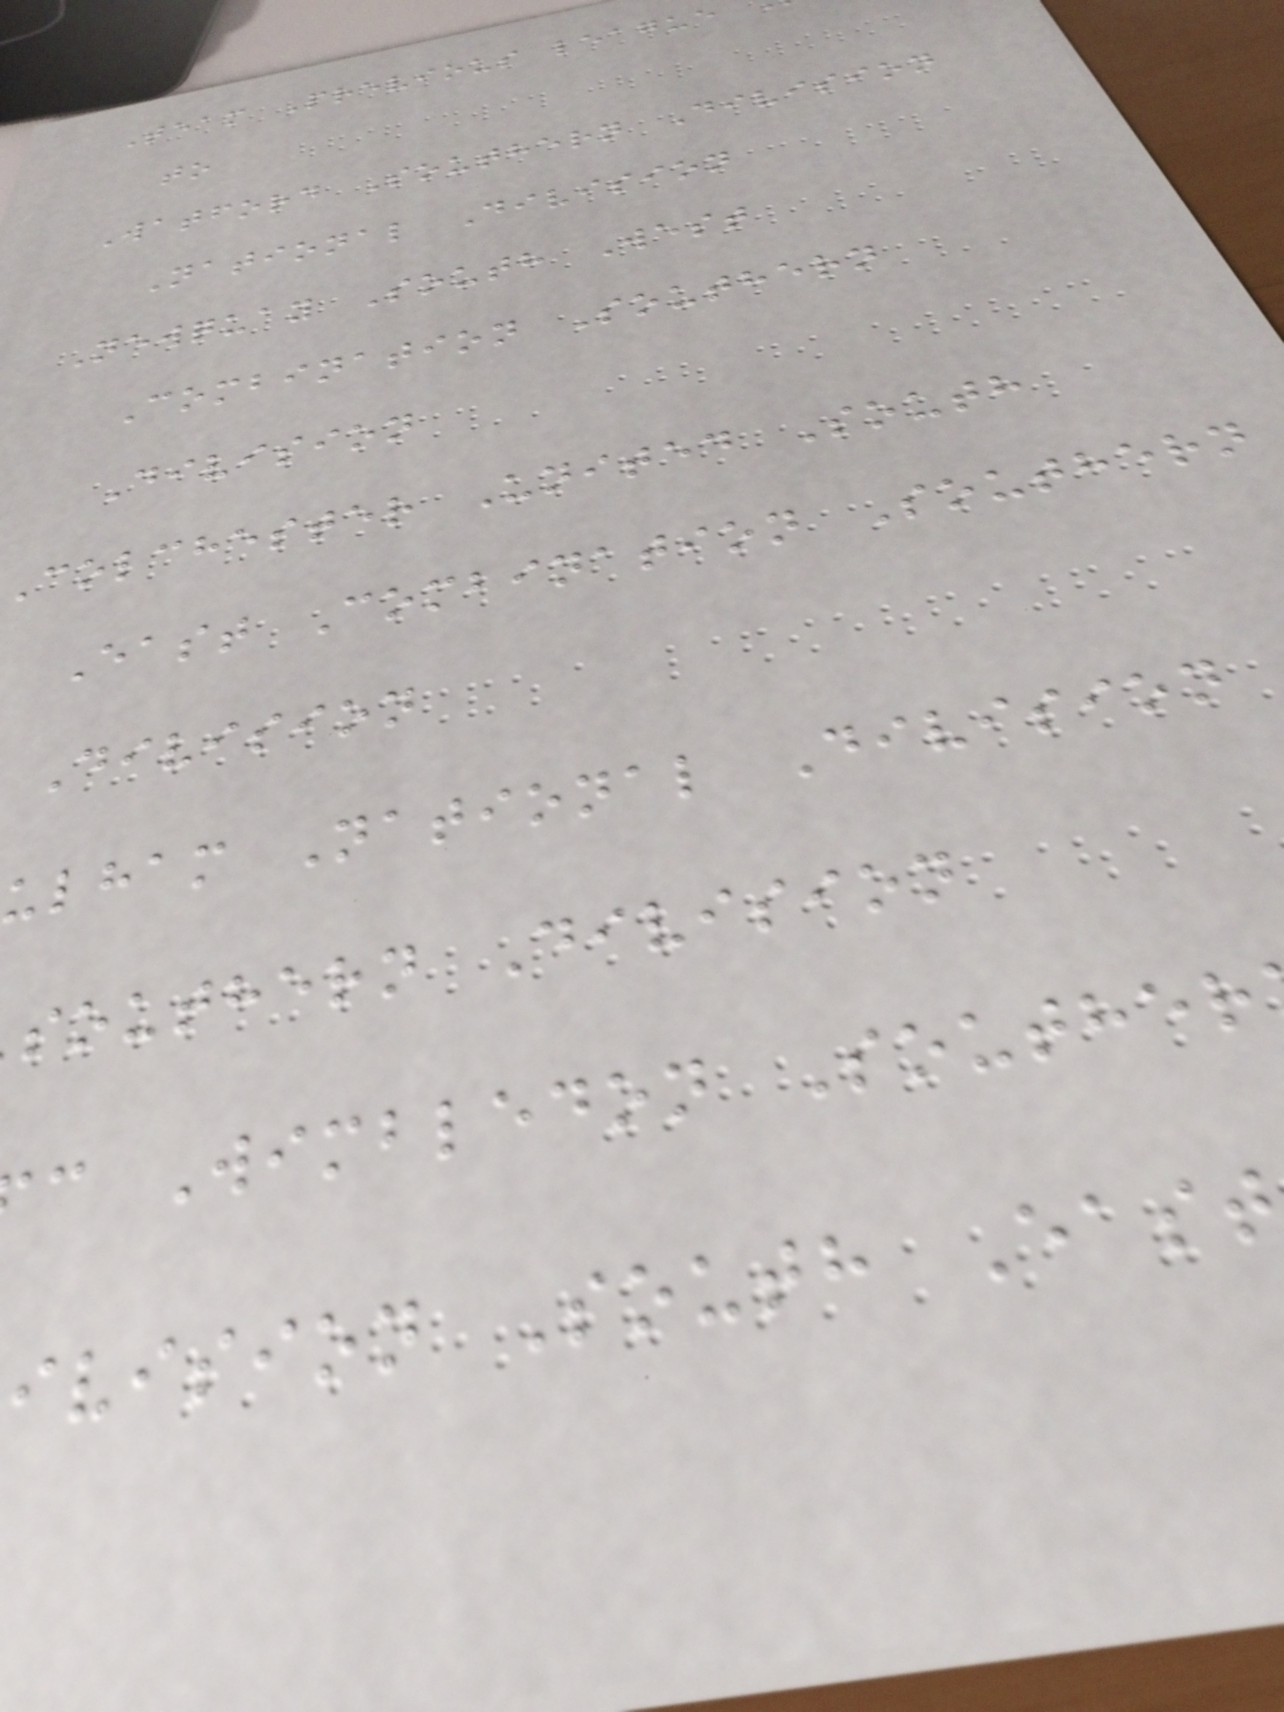Team Previous league
to
Watford Southern Division
National Division
Newquay South West
Combination Southern
Division
Colchester United South
East Combination Southern
Division
ulham National Division
southern Division
c Wimbledon Souther
ivision South East
